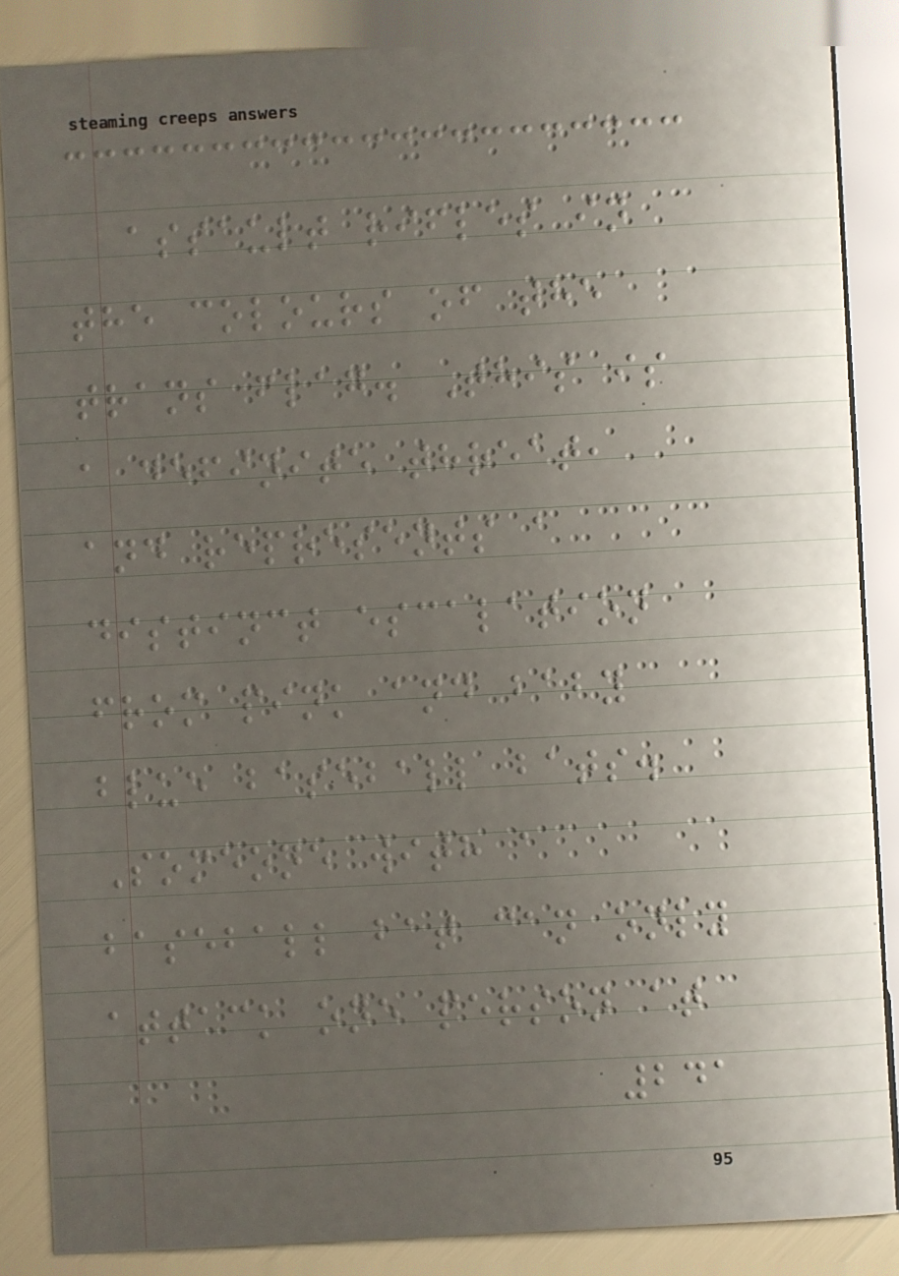assault rifles in
the colours of the
trans flag. This is
a definite threat,
and represents a
distinct escalation
from pink and baby
blue baseball bats.
Someone with a
baseball bat can only
attack one person at
241
